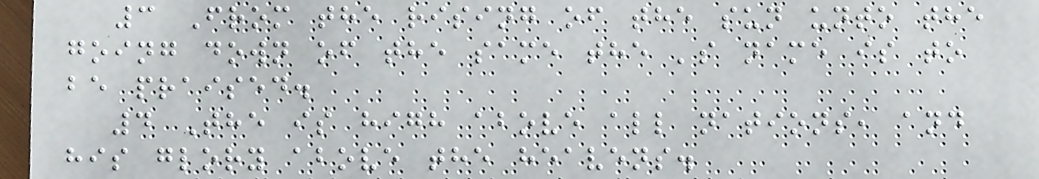3 From the rising of the sun unto the
going down of the same the 's name is to
be praised.
4 The is high above all nations, and
his glory above the heavens.
